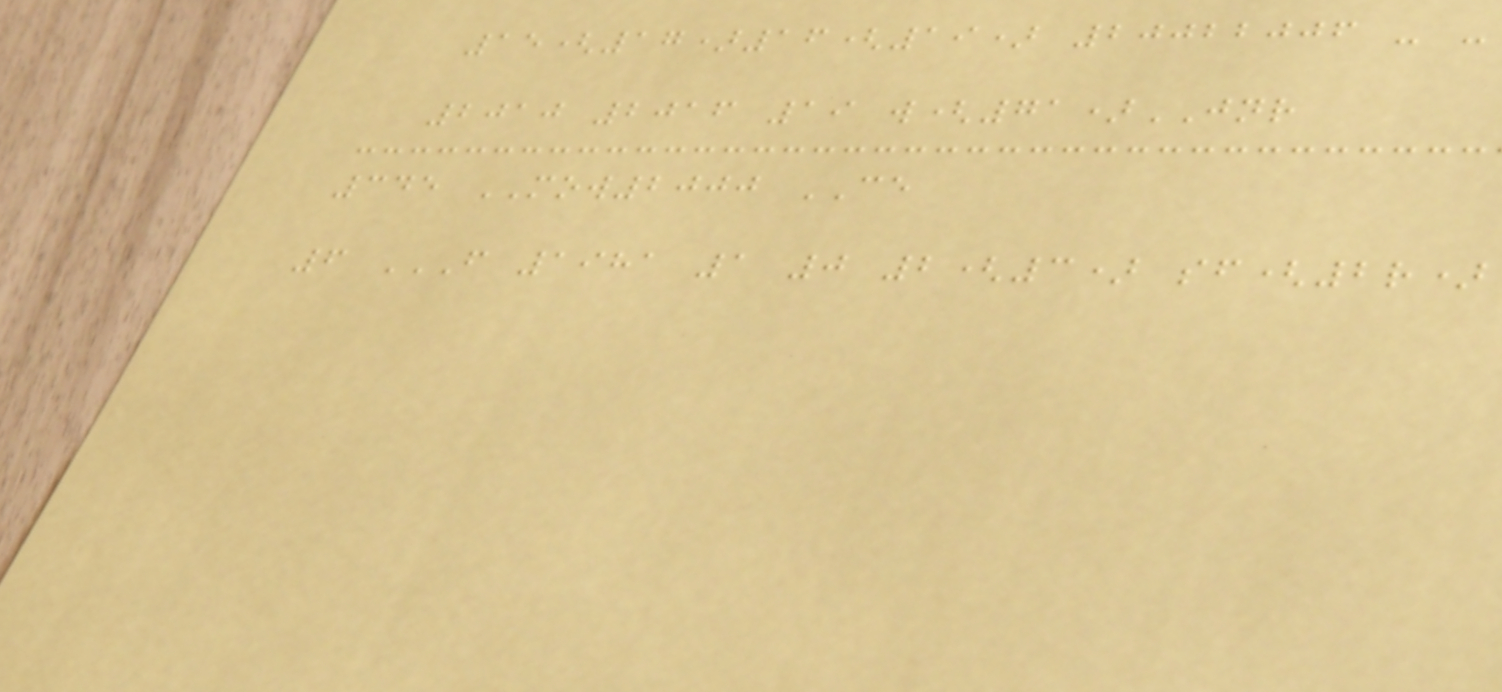15(17)16(19) 20022006 - -
2010 2016 19 w(71)JNR
345 MOW2000 CE
6 F 1981 1 0 2(3) SF(2R)
